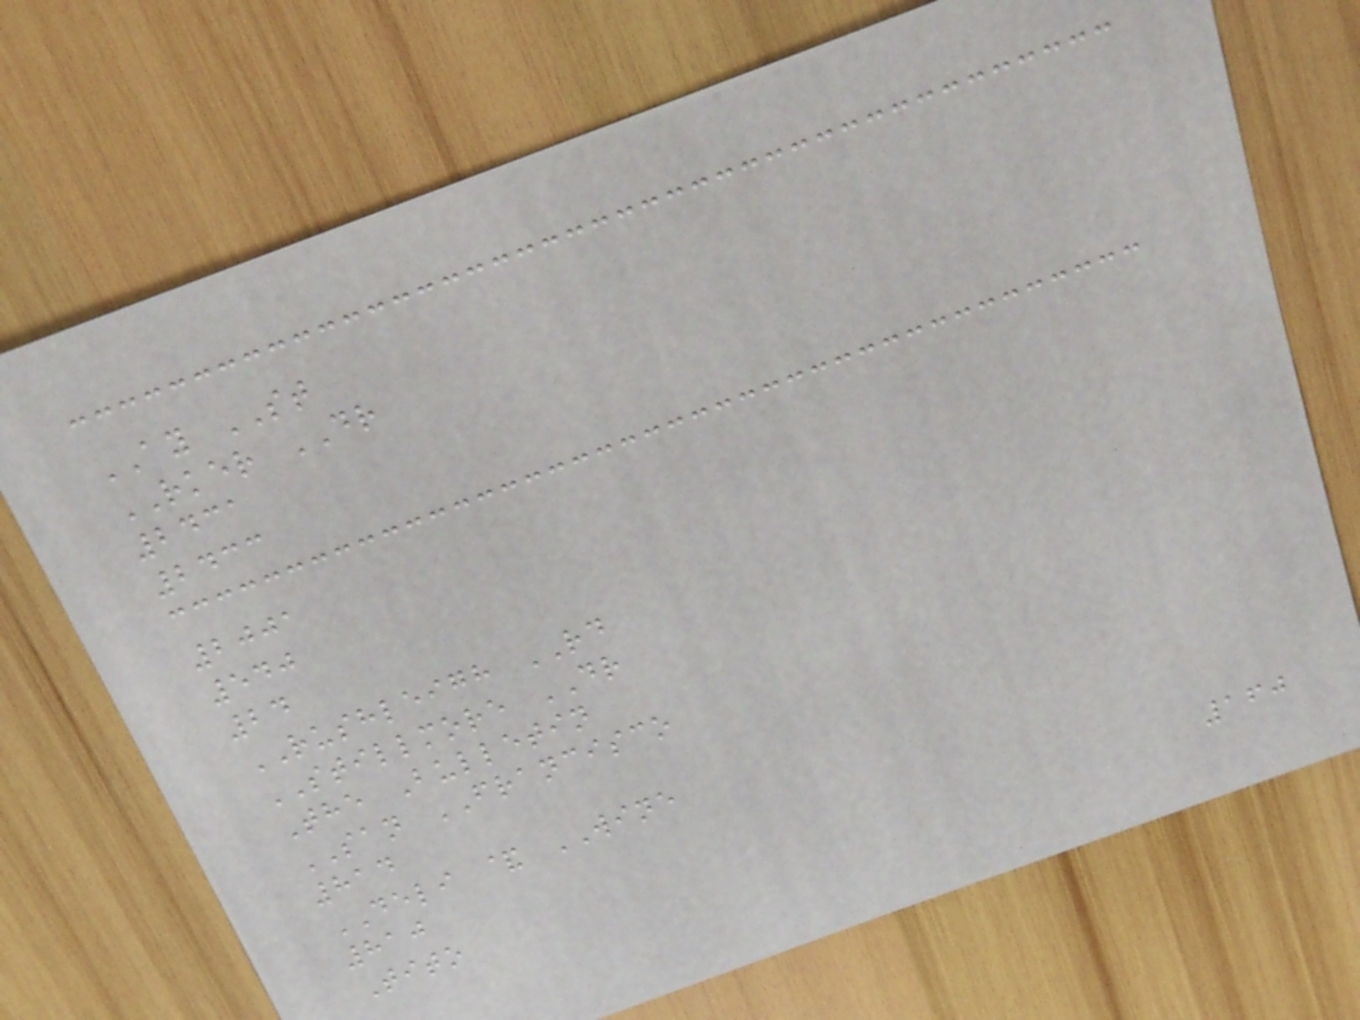AY ST
RKER DR
2431
2433
2001
540
24
RUSHLEIGH RD
STILLMORE DR
The Bulletin
SAN FRANCISCO
814
DELI & WINE
810
Tito
160
